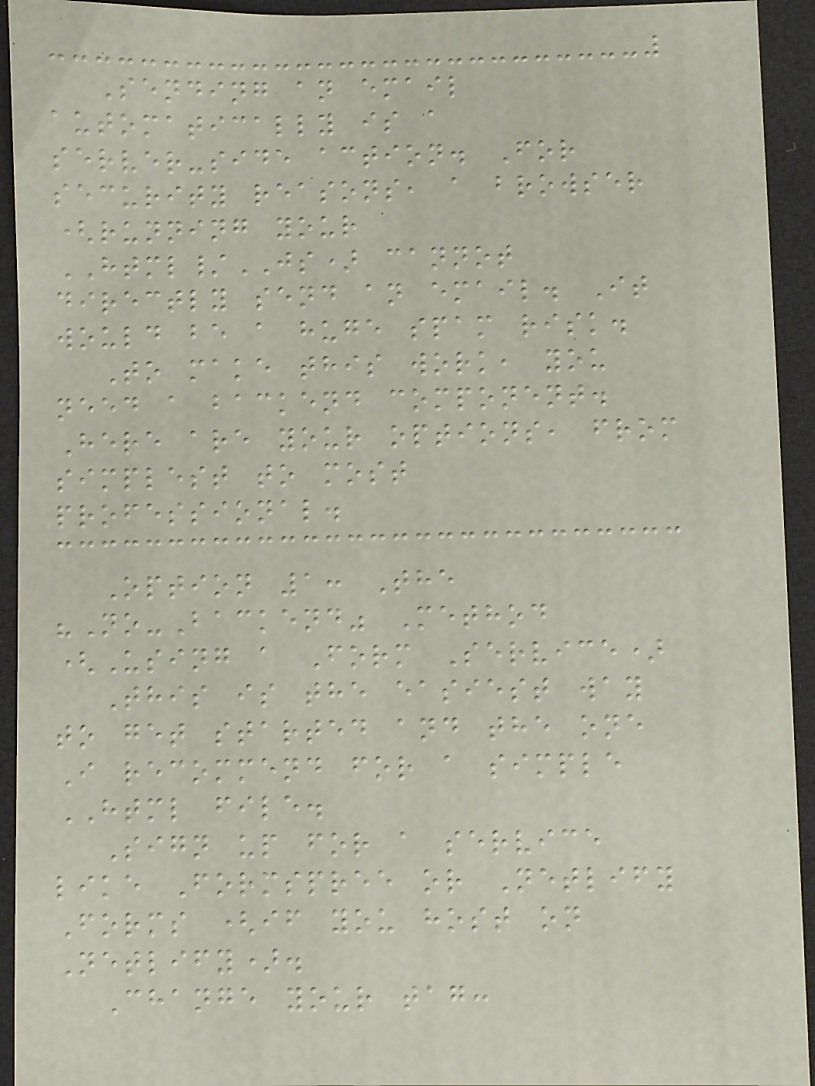Sending an email
automatically is a
server-side action. For
security reasons, a browser
(running your
HTML/JS) cannot
directly send an email. It
would be a huge spam risk.
To make this work, you
need a backend component.
Here are your options, from
simplest to most
professional.
Option 1: The
"No-Backend" Method
(Using a Form Service)
This is the easiest way
to get started and the one
I recommend for a simple
HTML file.
Sign up for a service
like Formspree or Netlify
Forms (if you host on
Netlify).
Change your tag:
